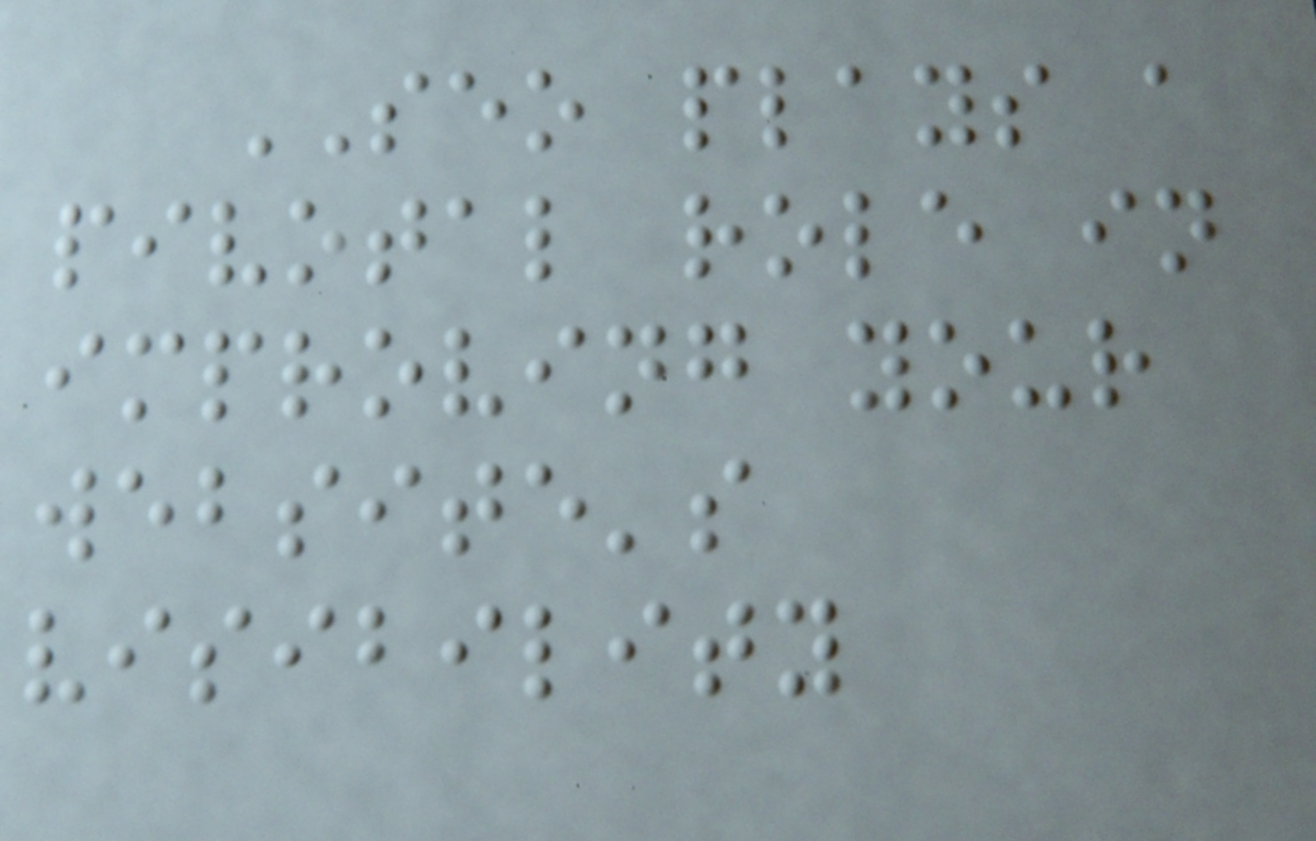SEO plays a
pivotal role in
improving your
website's
visibility
